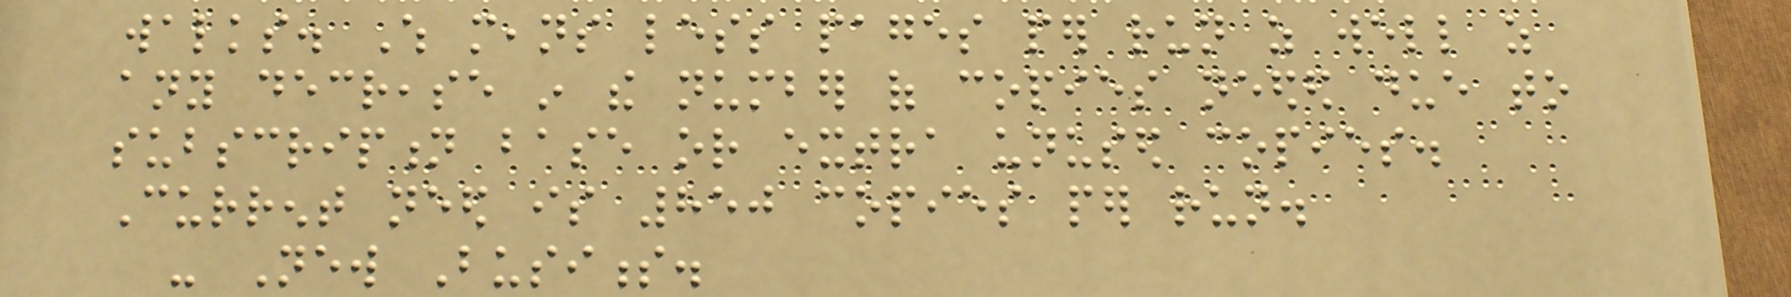walks. Which means less pages per run as well as
any decrease in the number of copies needed due to
subscription base or extra unused copies.
Current need is 850 copies per run.
- New Business.
